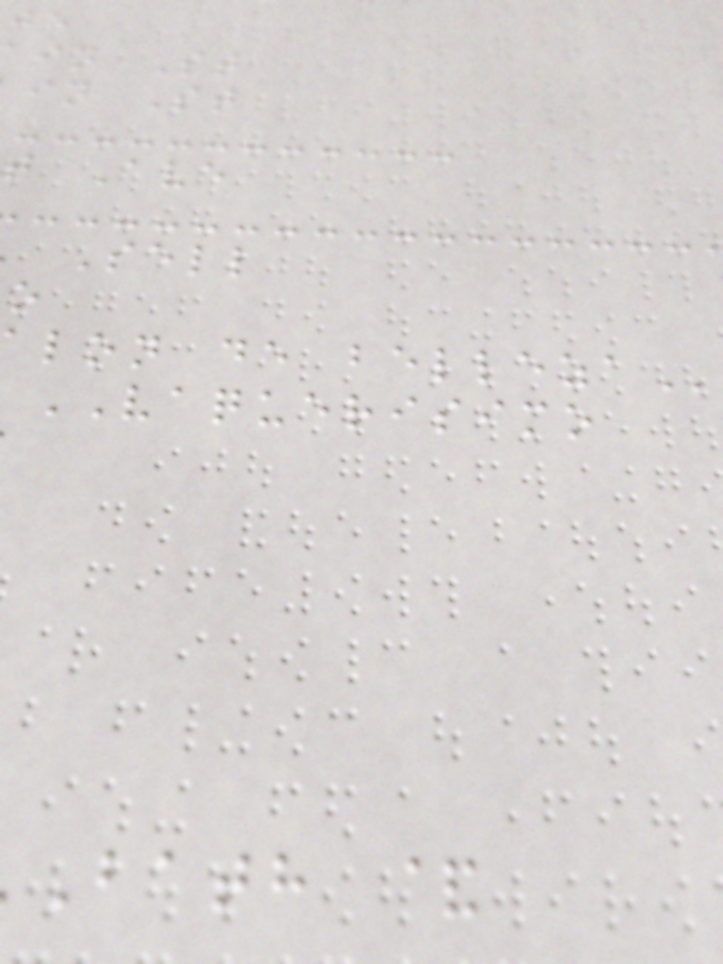in St
in St
t Ave
Sell
lon de
VAQUERISIMO
bath &
